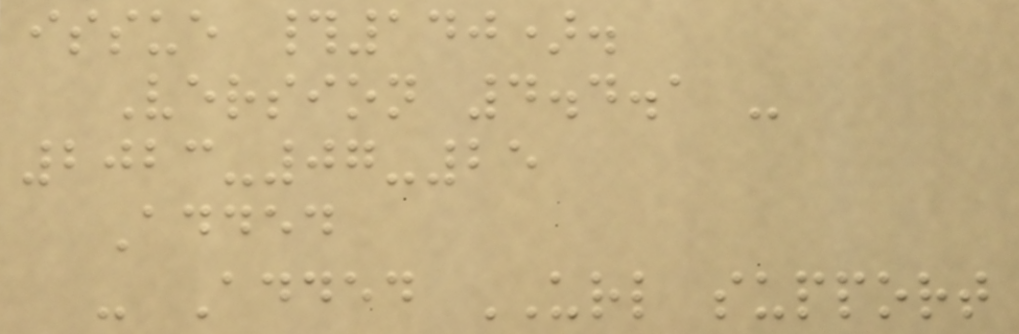issue #140).
Version 4.4.1 -
2023-07-25
Added
- Added URL support
